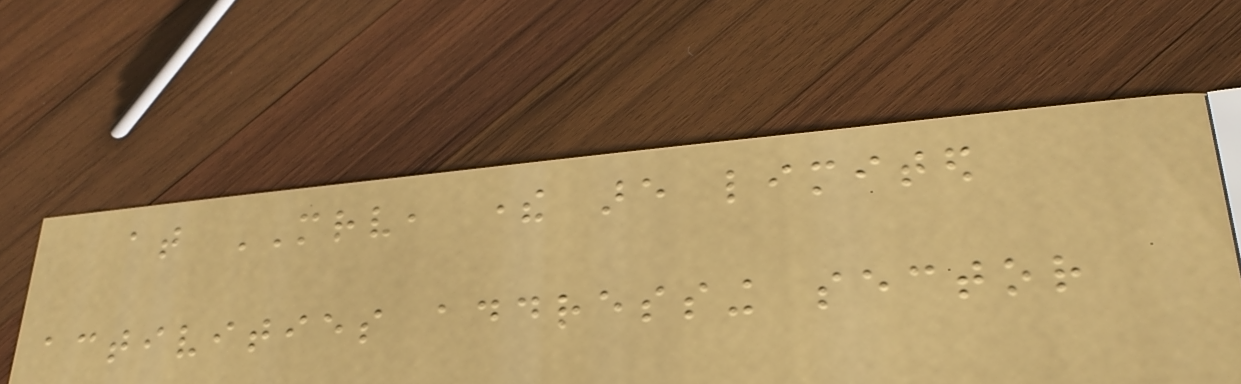at MRV, there are limited
activities addressing sector
